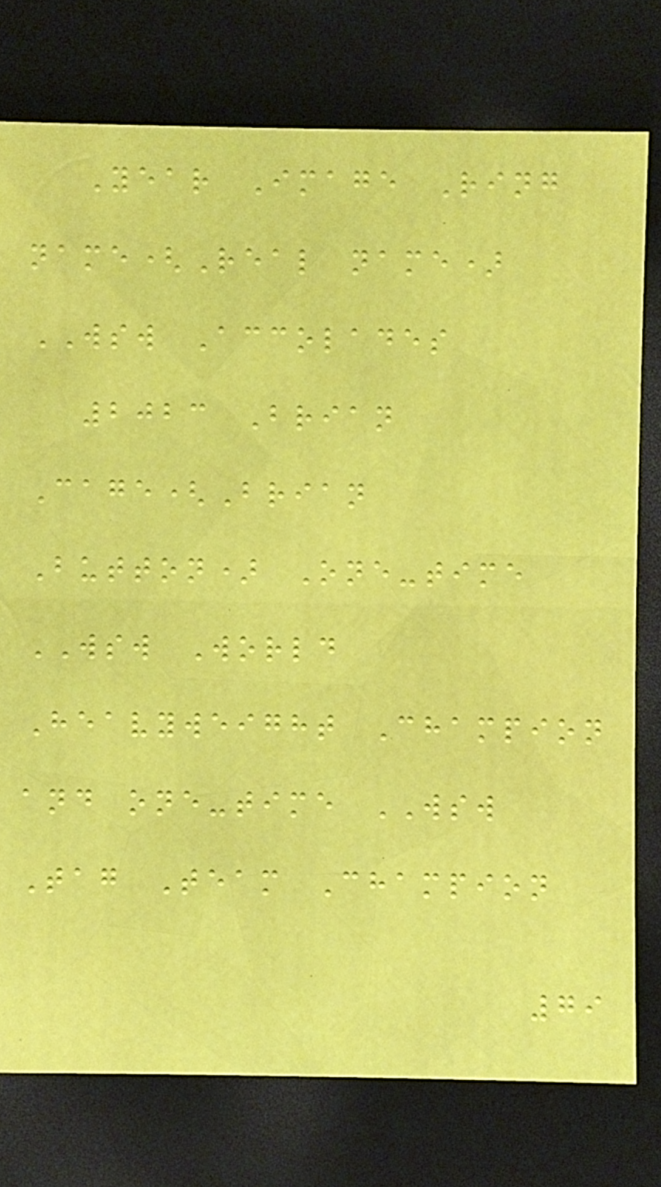Year Image Ring
name(Real name)
WSW Accolades
2023 Brian
Cage(Brian
Button) One-time
WSW World
Heavyweight Champion
and one-time WSW
Tag Team Champion
79
